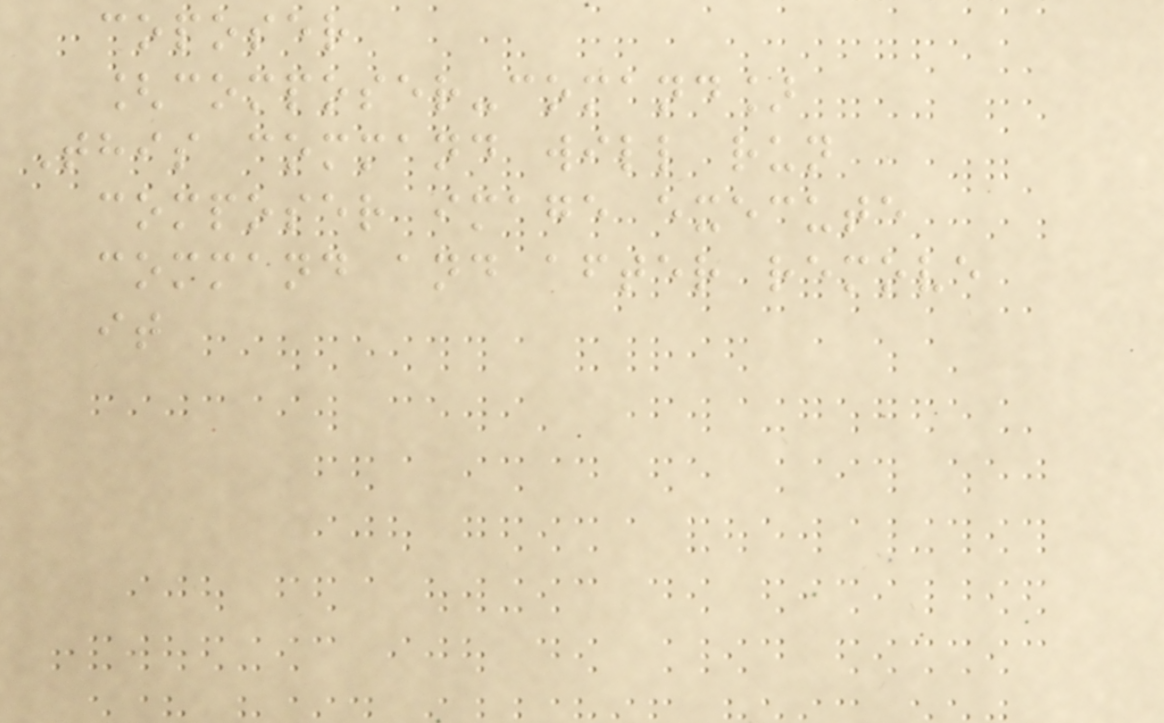coposer
[composer-comand]
This command will run
composer image execute
command and after remove
it
